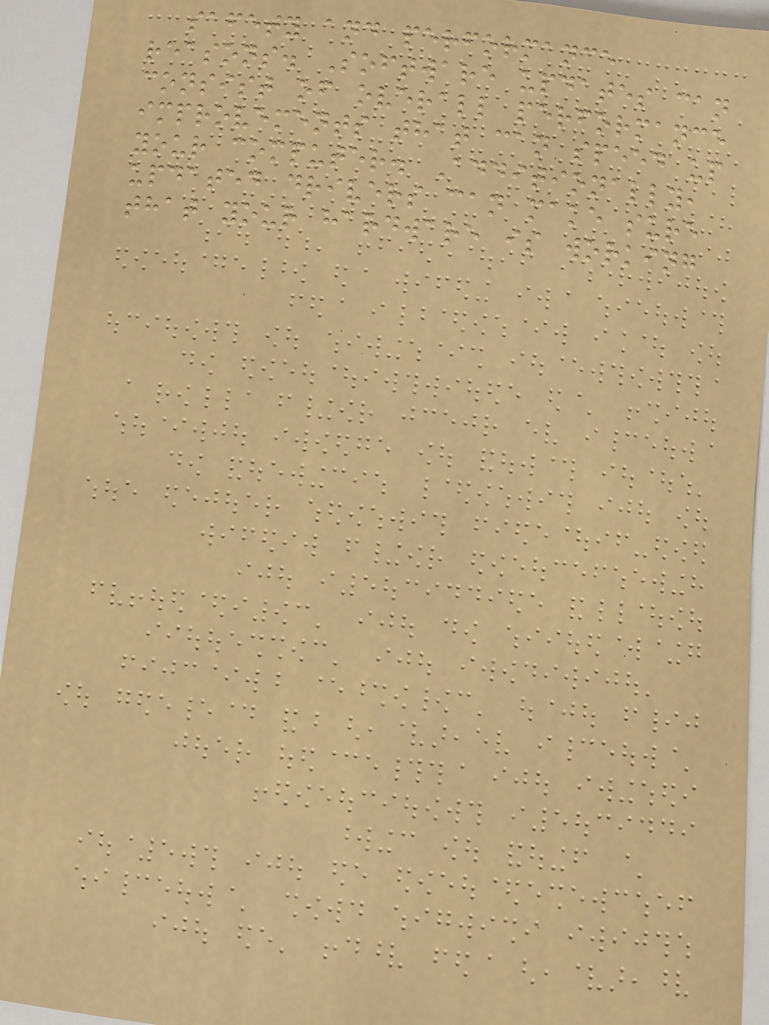safety and performance
reasons. Software updates can
consist of overall performance
improvements that can speed up
your computer. Additionally,
updated drivers can make sure
that your hardware is working
